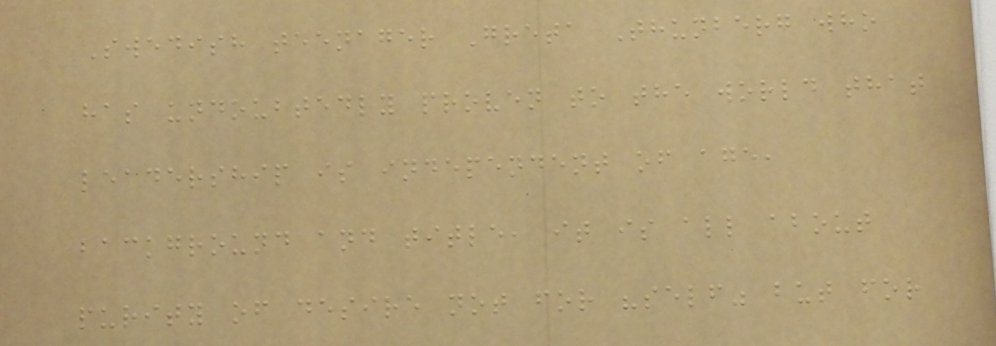Swedish teenager Greta Thunberg who
has undoubtedly proven to the world that
leadership is independent of age,
background and title, it is all about
purity of desire not for "self" but for
